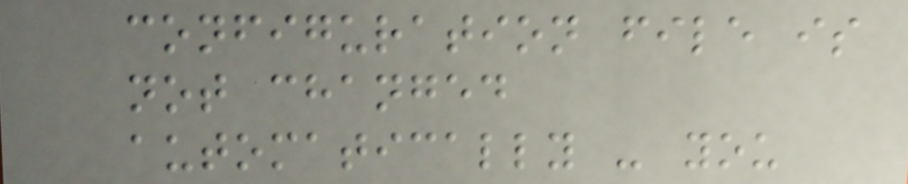configuration file is
not changed
automatically - you
